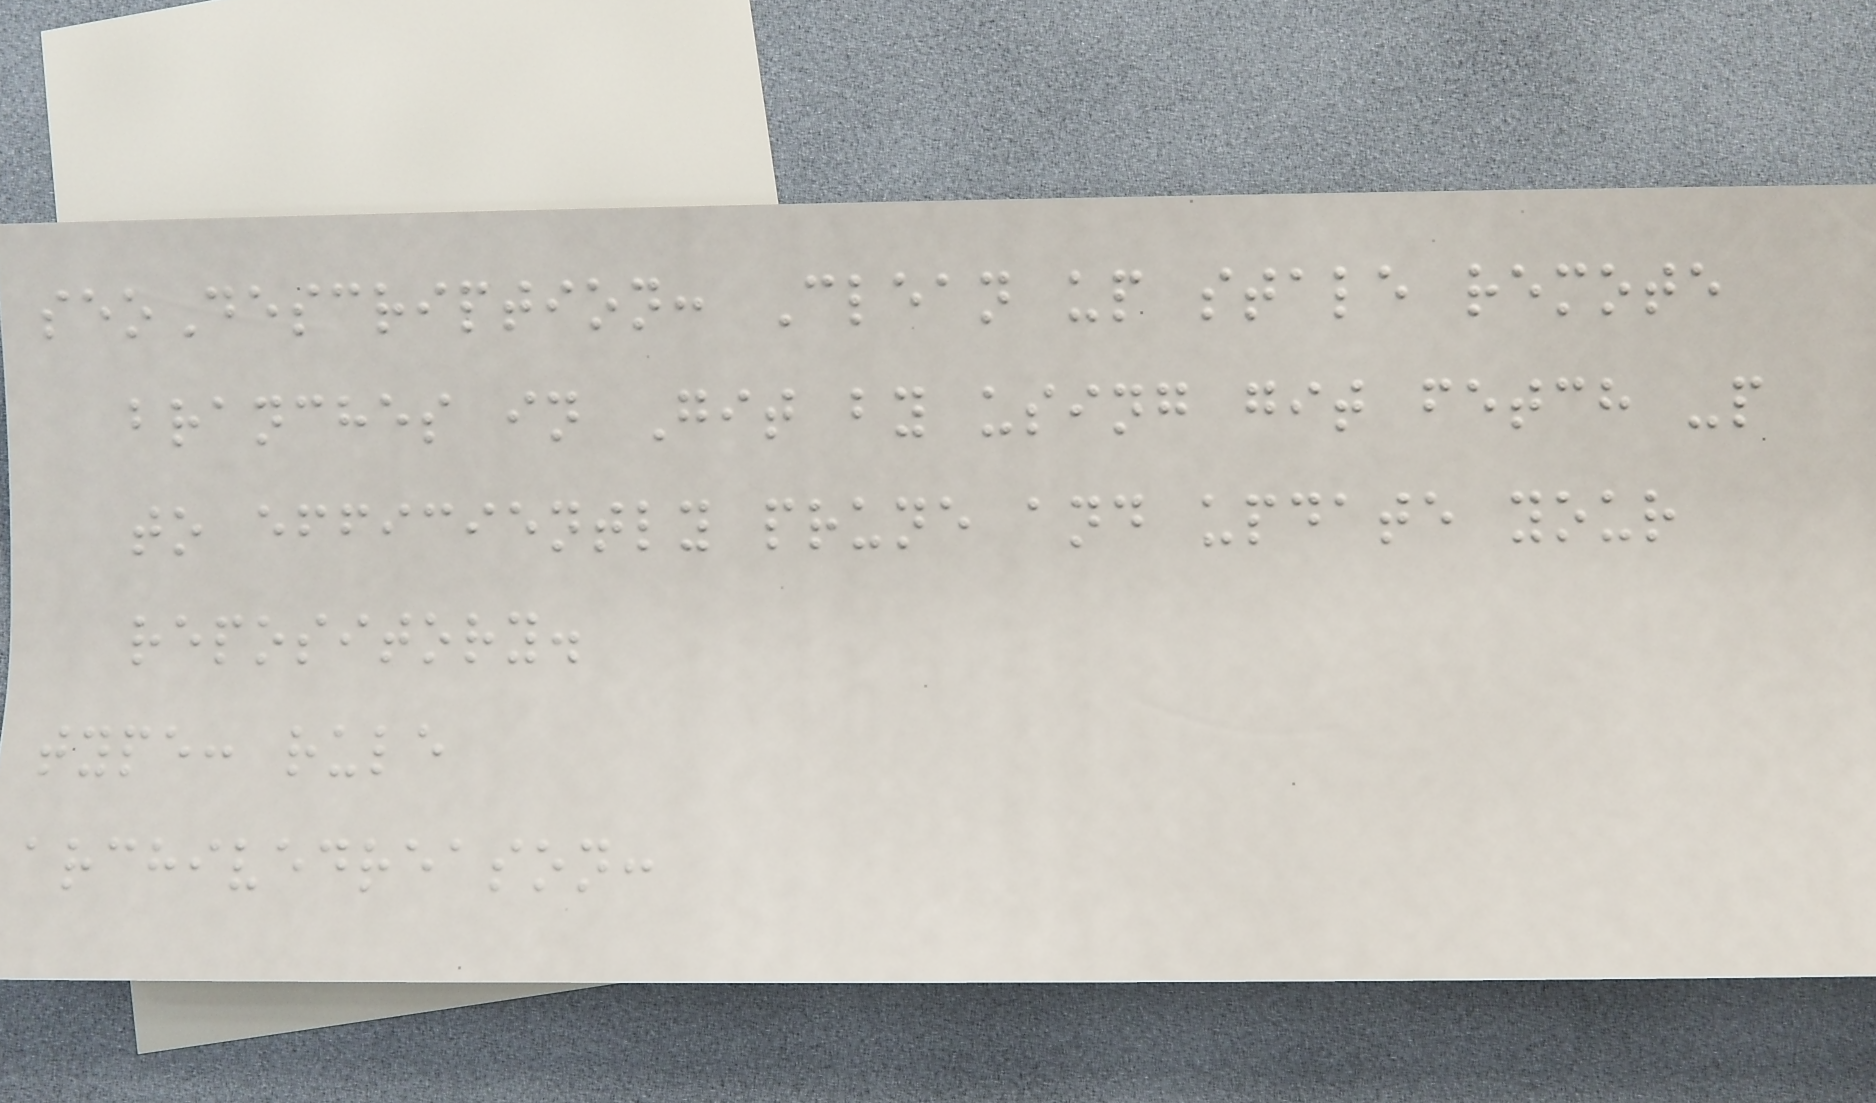seoDescription: Clean up stale remote
branches in Git by using git fetch -p
to efficiently prune and update your
repository.
type: rule
archivedreason:
